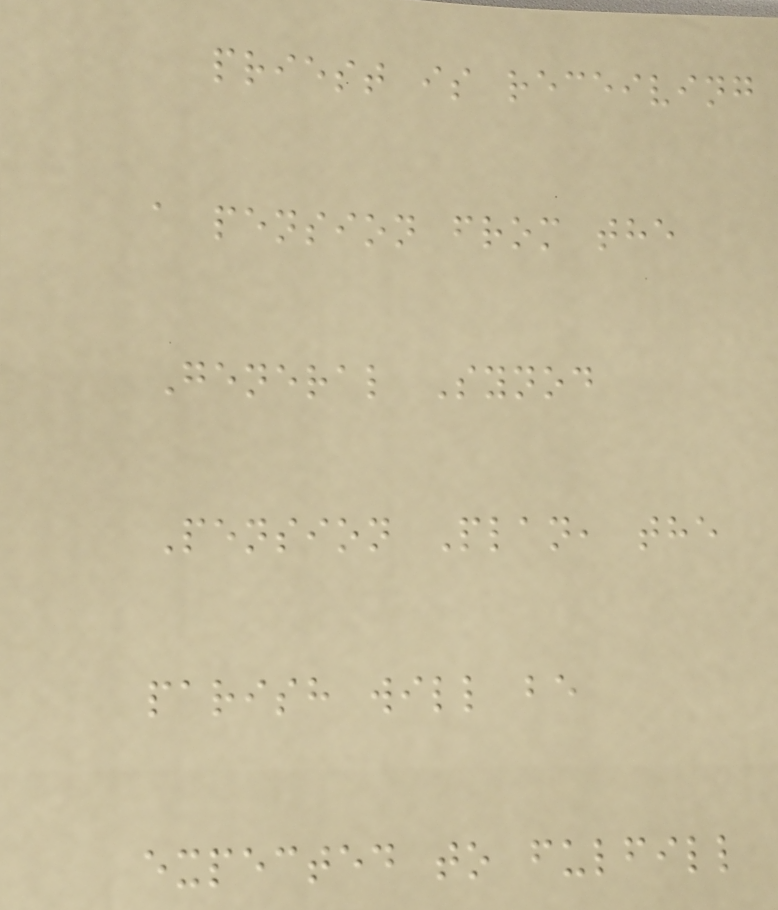priest is receiving
a pension from the
General Synod
Pension Plan, the
parish will be
expected to fulfill
